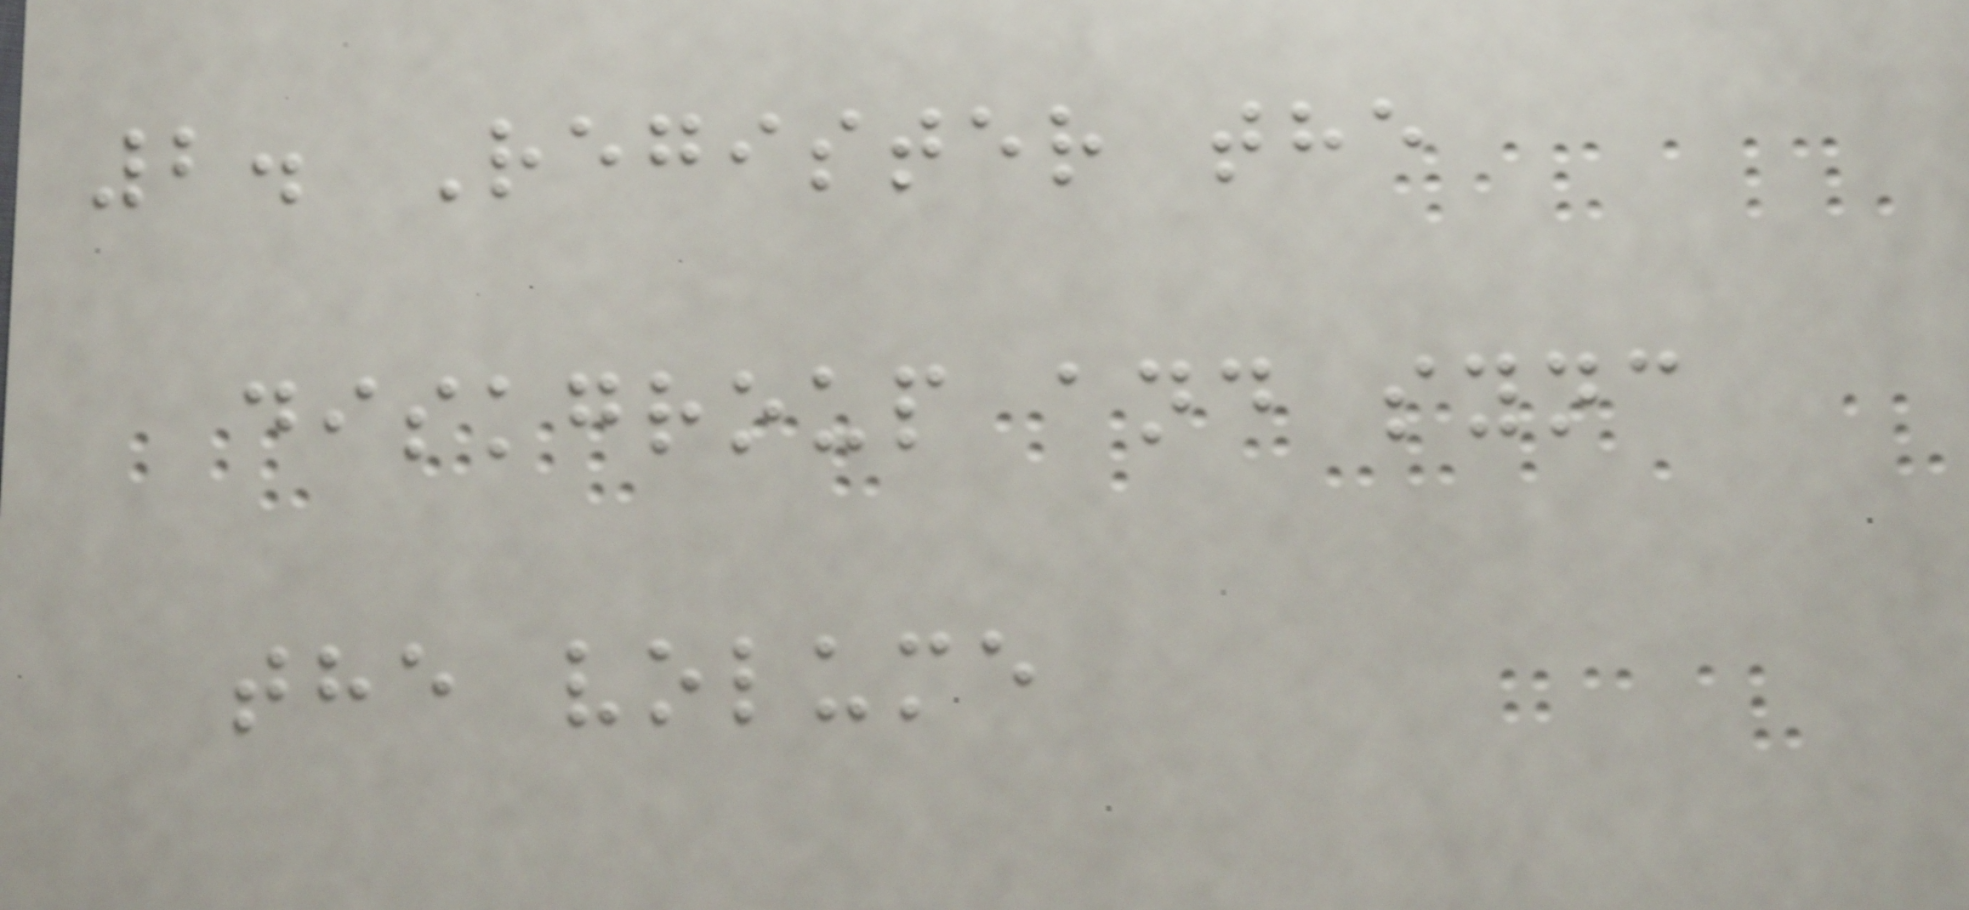2. Register the
diskgroup and sync
the volume
